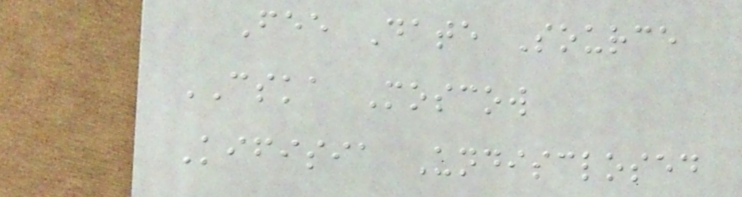Fee Date Source
CSKA Moscow
Kifisia Undisclosed
